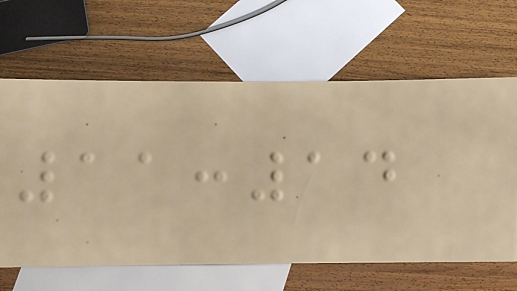11:14
